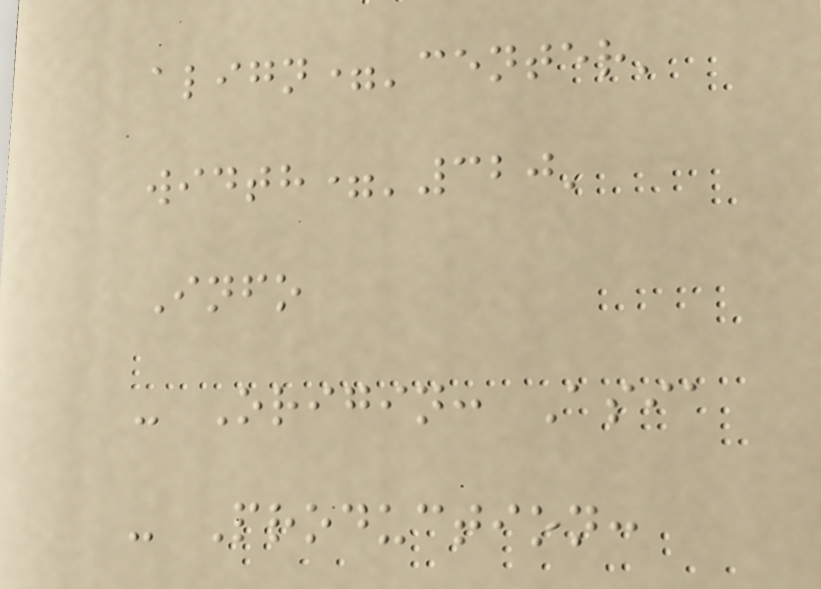align='center'
width='320'
Info
- Origin: Asia
- Production:
